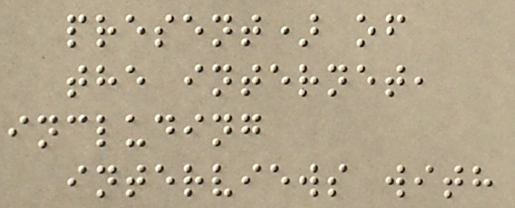present) of
the internet,
including
interviews with
